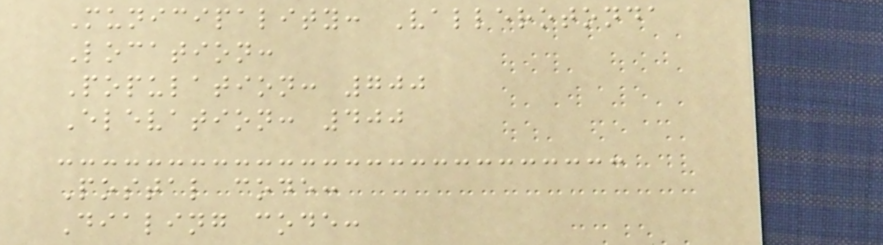Municipality: Vallerotonda
Location:
Population: 700
Elevation: 400
Postal code:
Dialing code:
